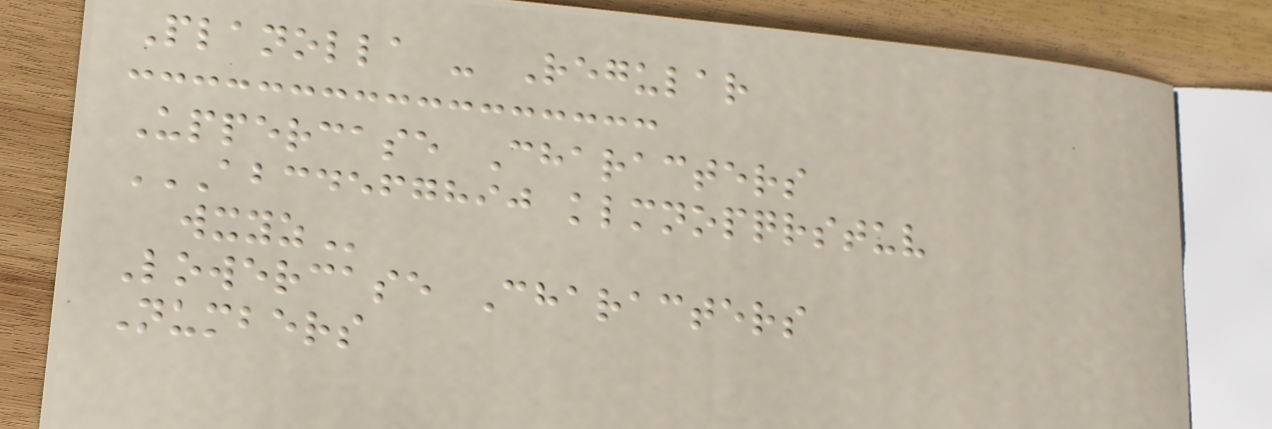Planolla - Regular
Uppercase Characters
ABCDEFGHIJ KLMNOPQRSTUV
WXYZ
Lowercase Characters
Numbers
